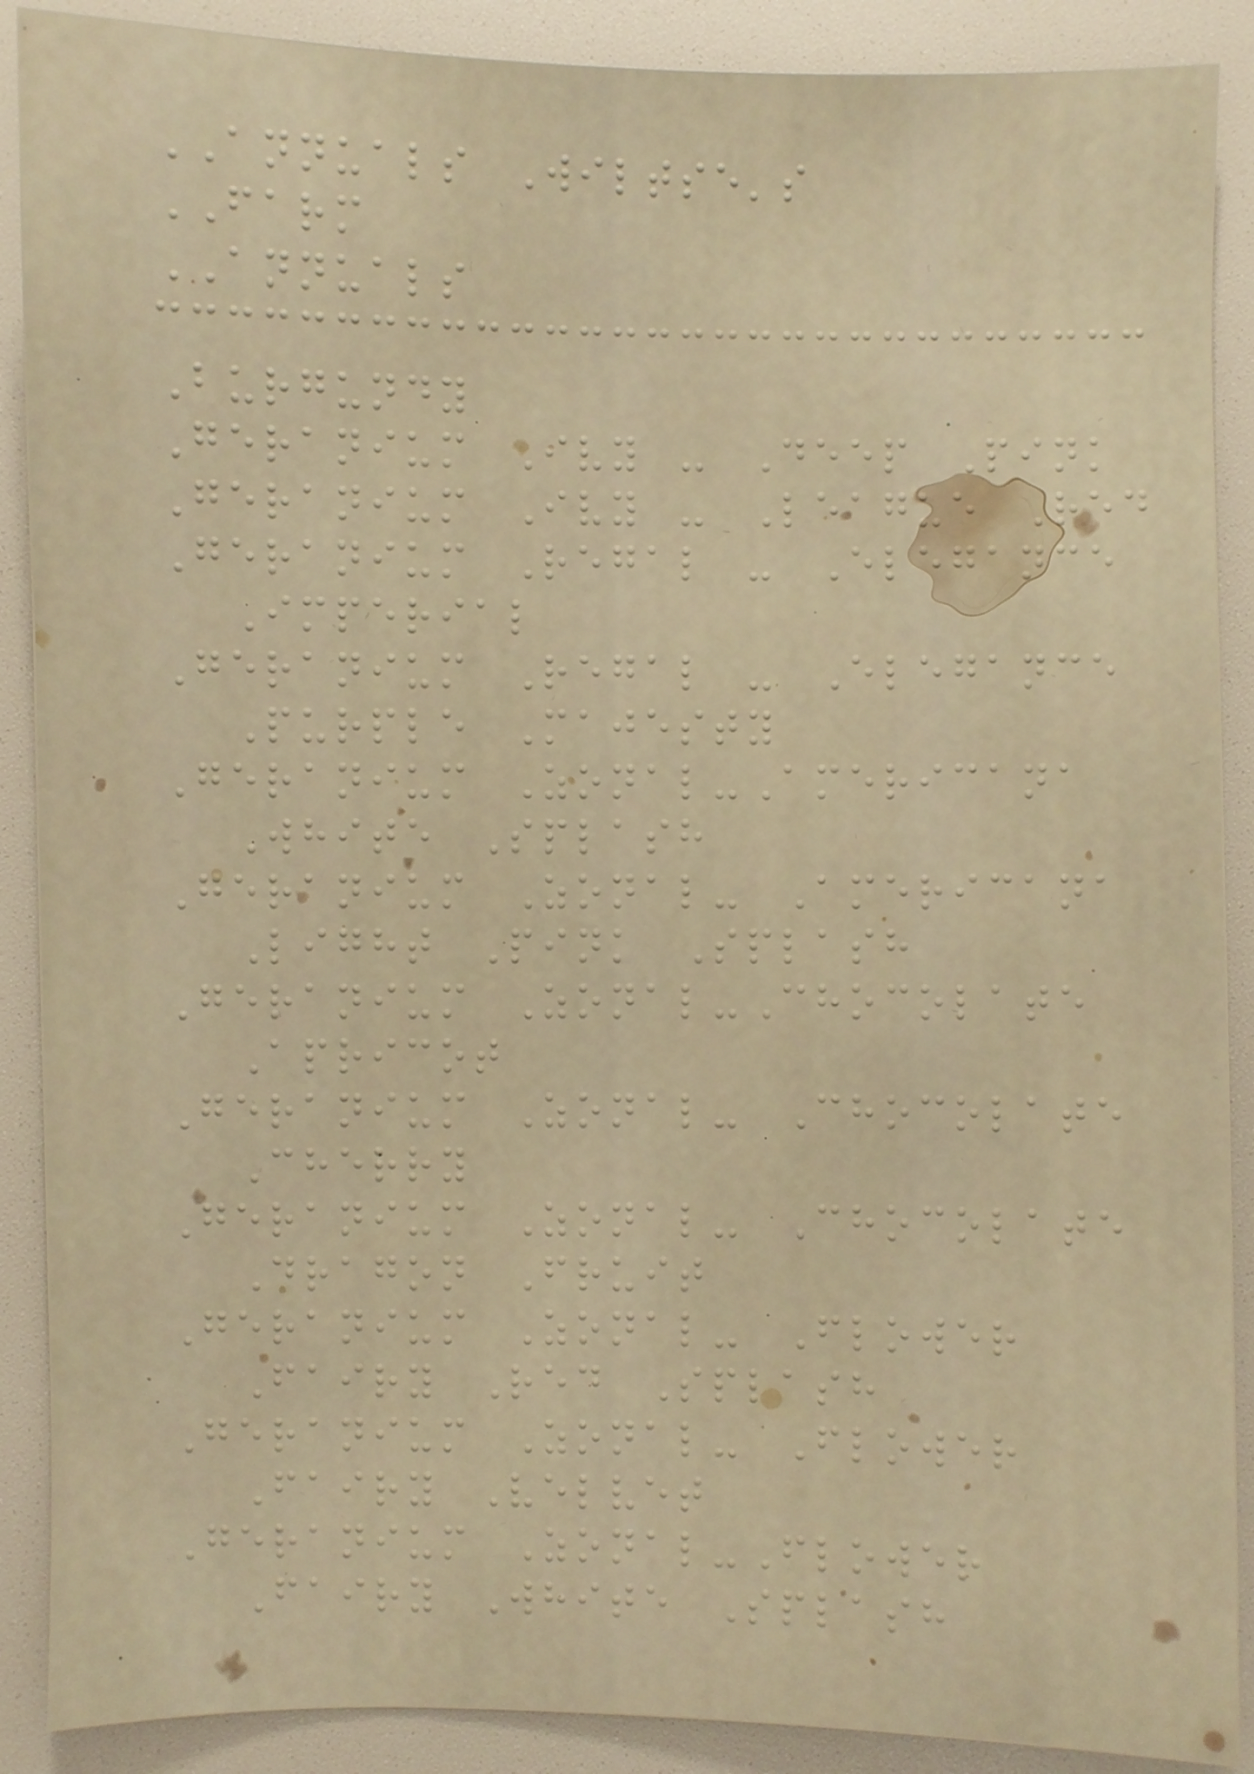ANNUALS Wiltse's
FARM
ANNUALS
Burgundy
Geranium Ivy - Deep Pink
Geranium Ivy - League Red
Geranium Regal - Elegance
Imperial
Geranium Regal - Elegance
Purple Majesty
Geranium Zonal-Americana
White Splash
Geranium Zonal- Americana
Light Pink Splash
Geranium Zonal-Chocolate
Apricot
Geranium Zonal- Chocolate
Cherry
Geranium Zonal- Chocolate
Dragon Fruit
Geranium Zonal- Flower
Fairy Red Splash
Geranium Zonal- Flower
Fairy Velvet
Geranium Zonal-Flower
Fairy White Splash
